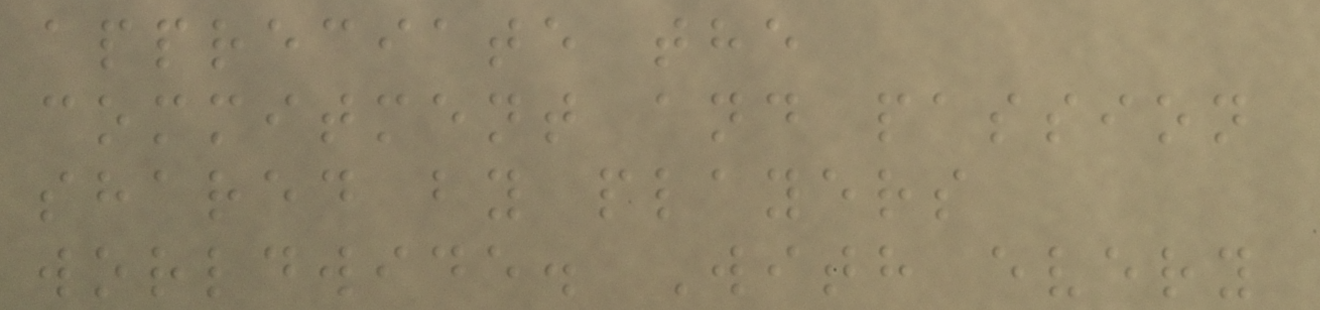appreciate the
commitment and passion
shared by players
worldwide. With every
